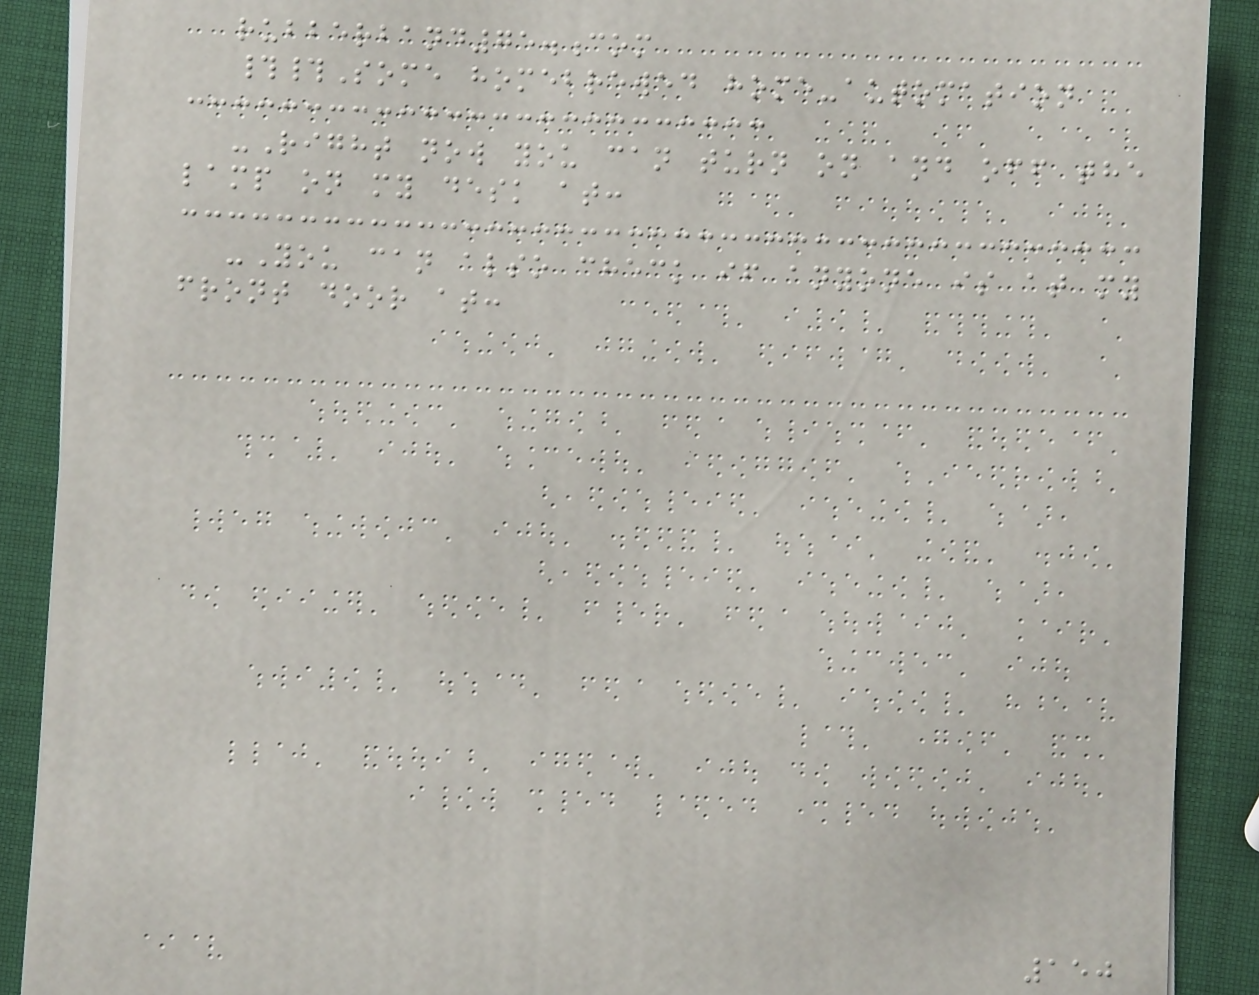rubberband75.com
##Some homebrewed home-automation
-Right now you can turn on and off the
lamp on my desk at:
-You can also check if anyone is at my
front door at:
150
